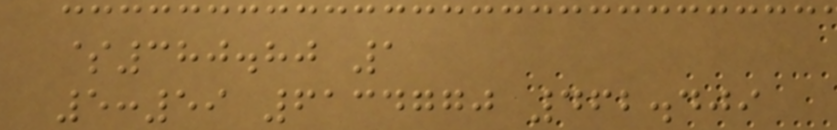$380.80 1
5:59 6134770 462.409
